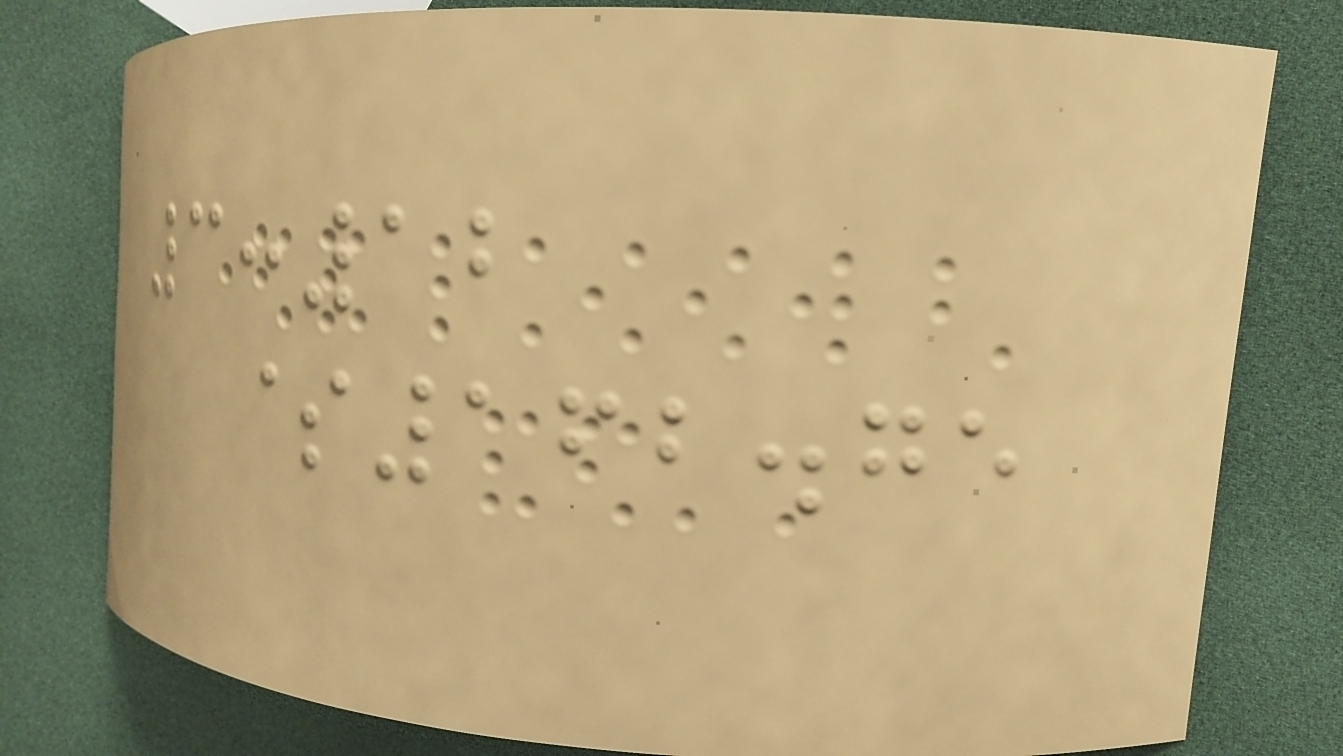3:12
$162.75
